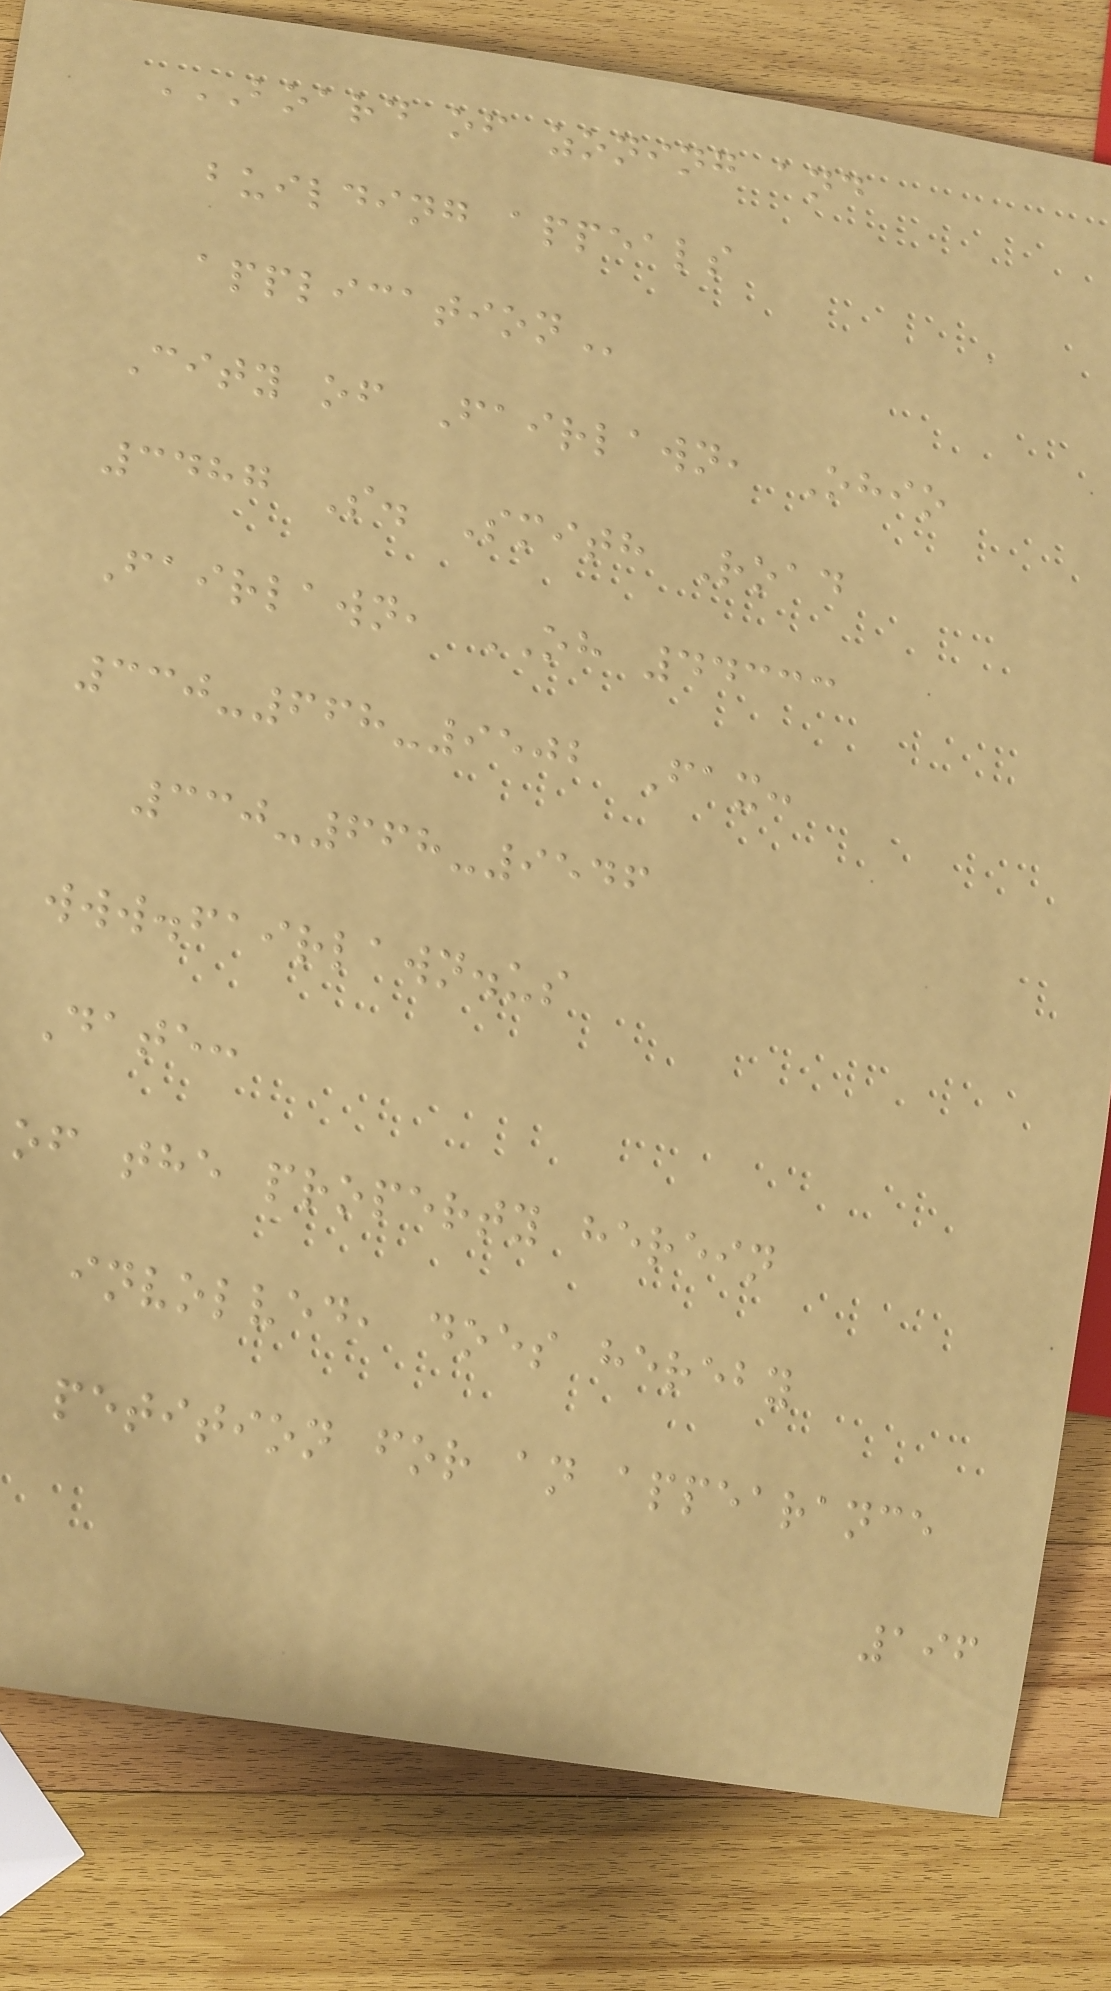BOARD OF ZONING AND
BUILDING APPEALS
APPLICATION
City of Fairlawn, Ohio
3487 S. Smith Road
Fairlawn, OH 44333
330-668-9502 Fax:
330-668-9546
www.fairlawn.us
Date:
of the property herein
involved, does hereby
petition for an appearance
196
